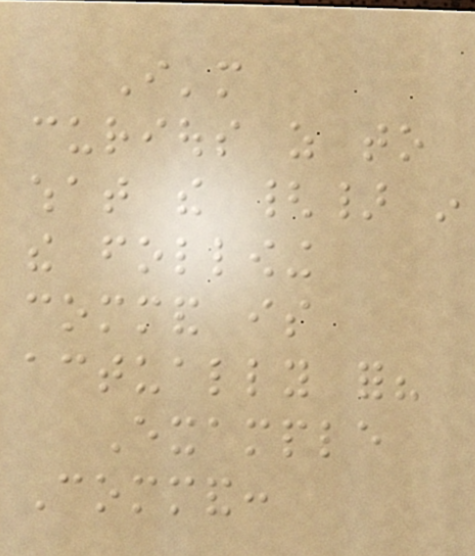I'm
curious as to
what the {} in
the following
command is
actually for?
Example
Command:
